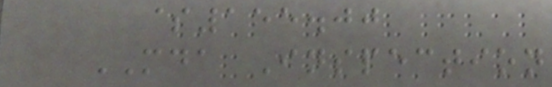$155.00
MDA Inspection
